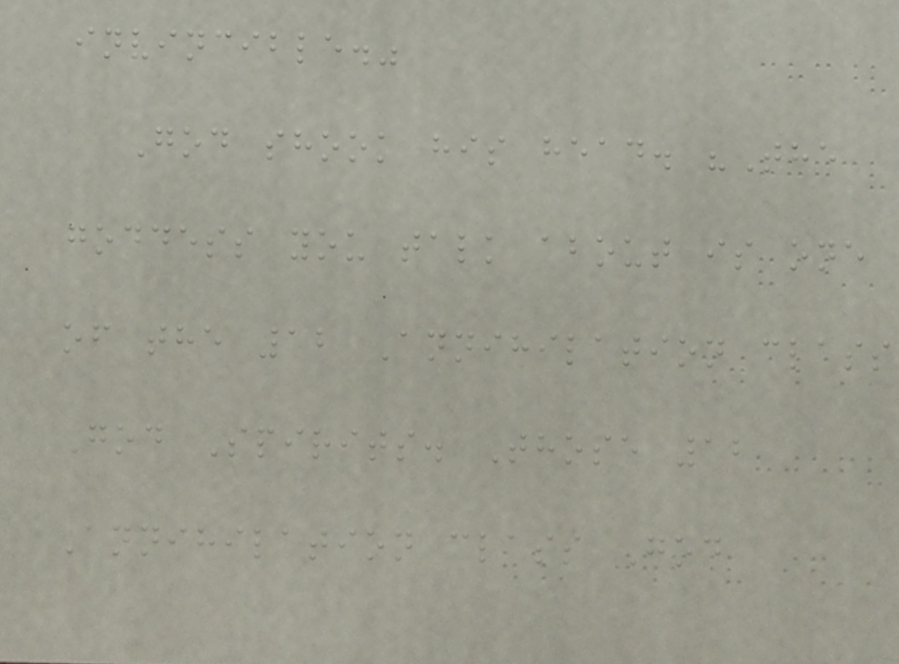invincible."
God shook his head. "The
goddess you talk about is one
of the 12 Annihilation class
God Spirits. Those 12
Annihilation class God
